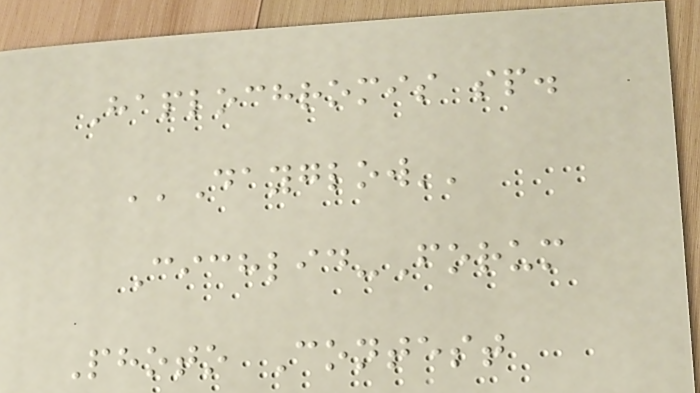Haplochromis sp.
''Dayglow''
Cichlid-Forum
Photo Contest
